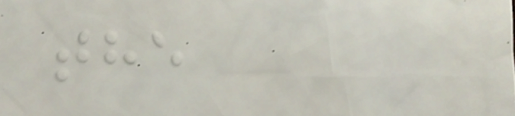the
